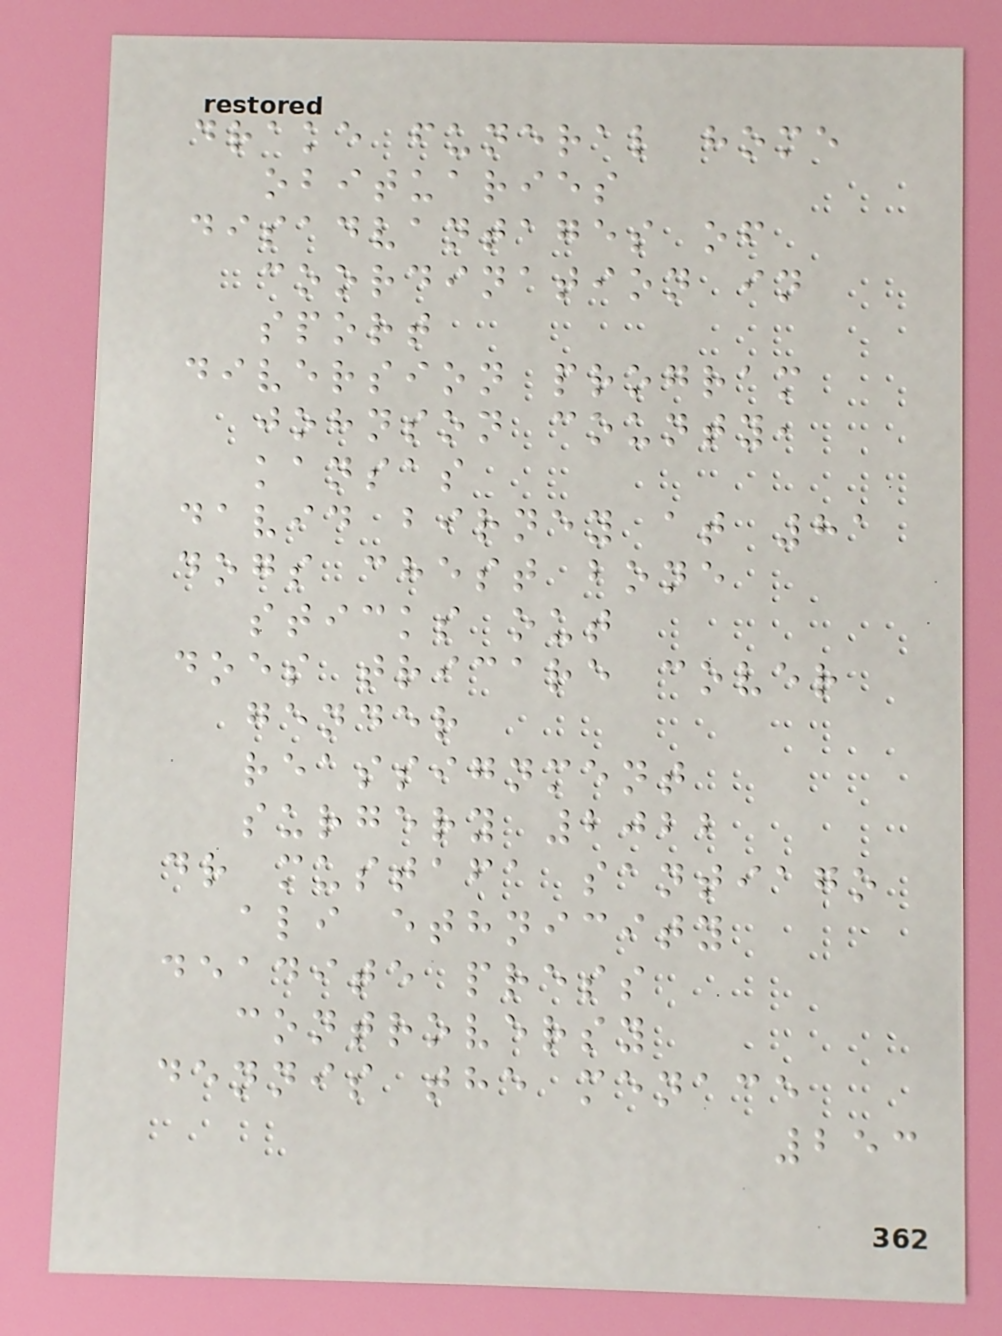drake funeral home
obituaries
disadvantages of
coordination in
sport
diversion program
johnson county,
kansas
david birney at 81
dogs chest bone
sticks out
does tricare cover
gender
reassignment
surgery 2022
dr mustafa santiago
ali ethnicity
deadite press
controversy
dennis the menace
253
